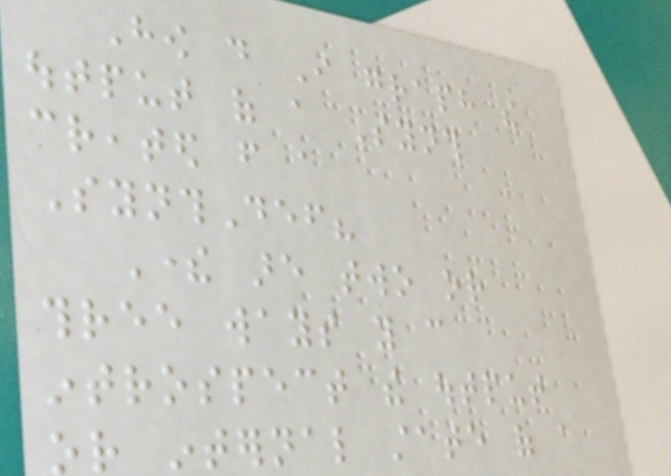How do I graph the
output of a Synth
created from a
SynthDef?
There are two or
three ways you can
introspect the output
or internal state of a
